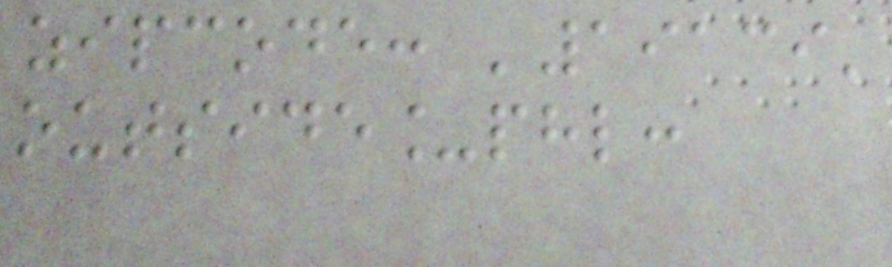zipcode: '19139'
outside_phl:
